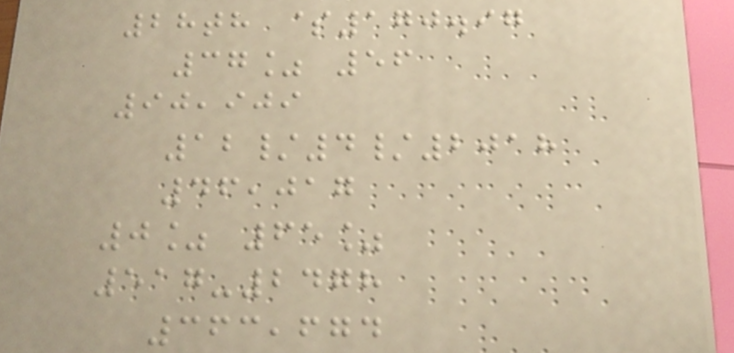28th $170.97
37% 56
90,909
12/4/2018
46,017
0% 65%
517-2478
363,674
